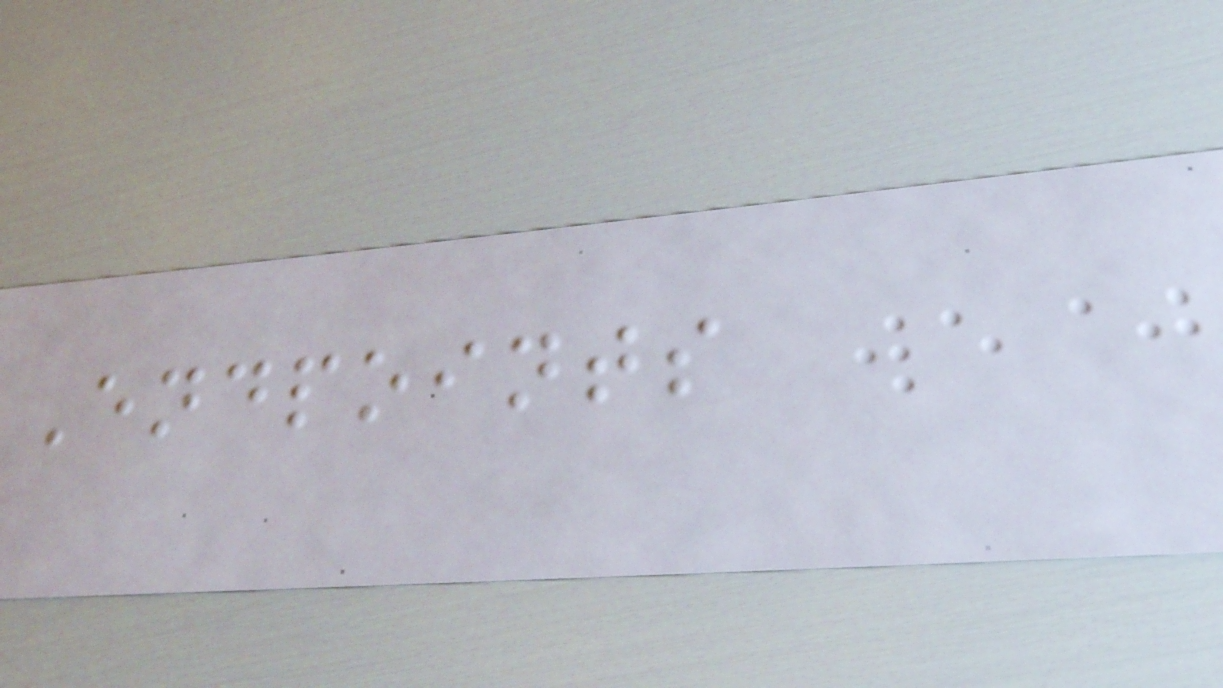Endpoints
